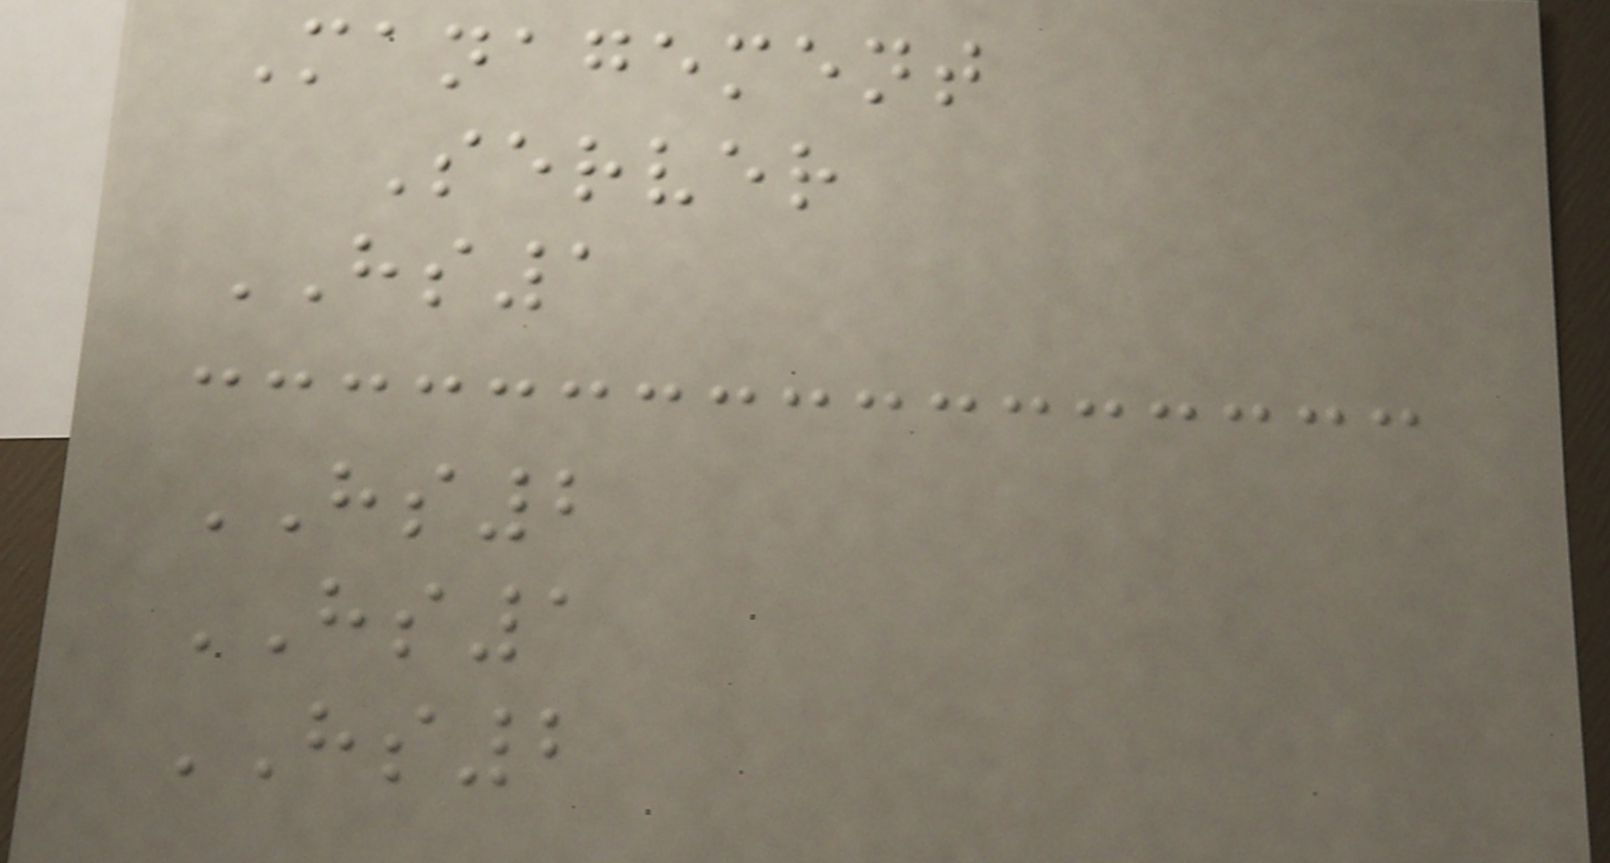Management
Server
HS1
HS2
HS1
HS2
